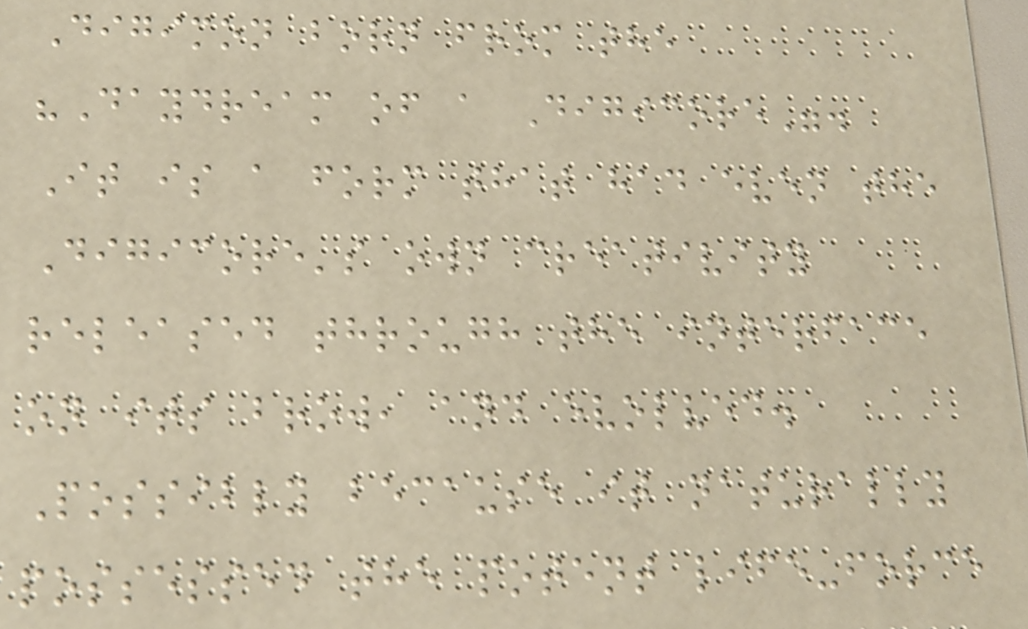Digimon born from the
"Daydream of a Digicore".
It is a form that had even the
Digicore's own creativity
released through the interface
on its brow, and evolved.
Possibly because it naturally
possessed the potent life-force
